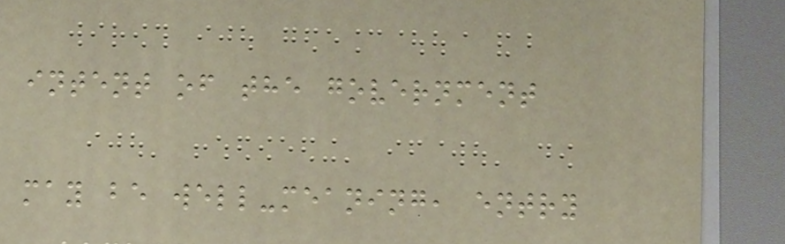intent of the government
may be well-meaning, entry
